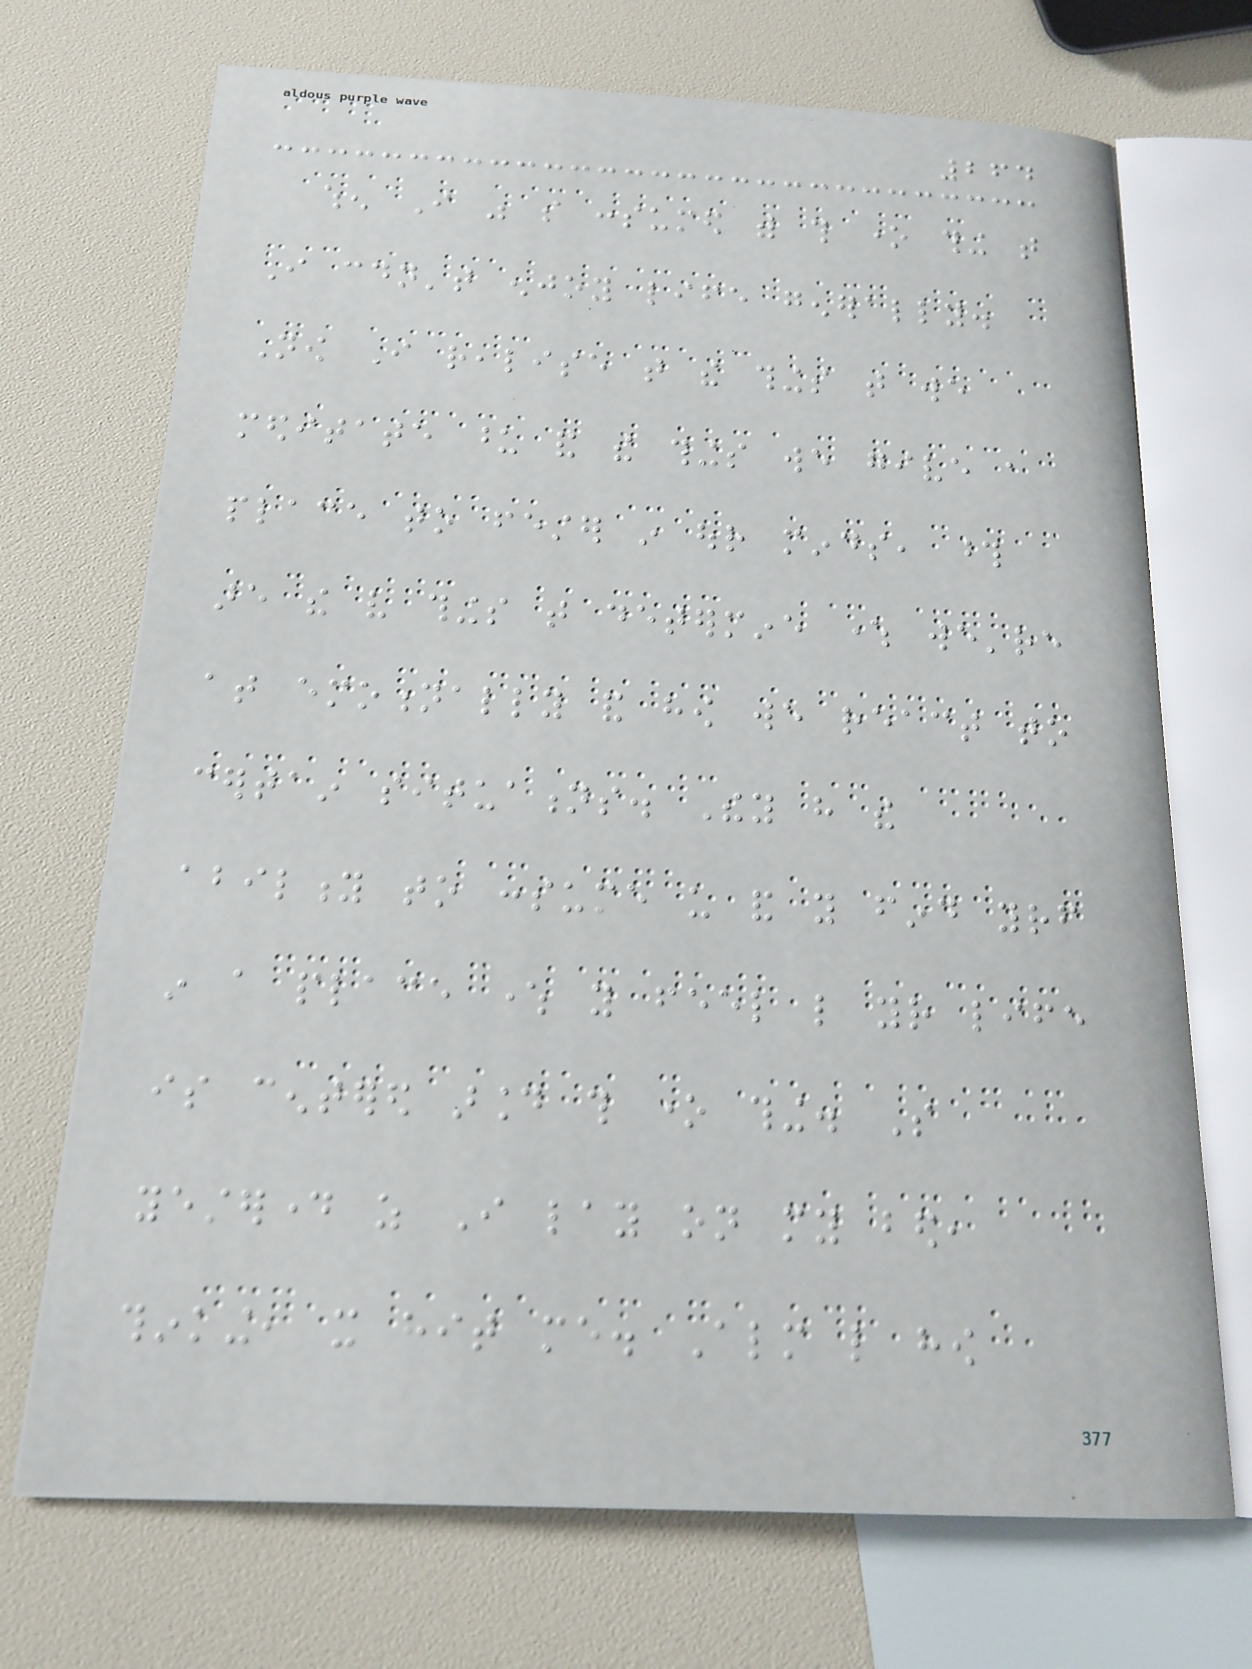264
when I was so consumed with this one thing that
I couldn't enjoy life generally.
Now I realise that the things that we
meditate upon and the things we give a
place to fester in our minds, those
are the very things that determine where we're
at emotionally and how we react to
certain situations. They have the
ability to consume us and you find yourself
in a place where you feel like your life
is centered around this one thing. So
yesterday as I lay on my bed,
thinking, it hit me. Almost like how
